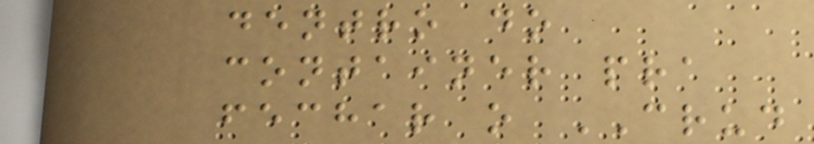dentro do
container pra
fechar o CRUD
